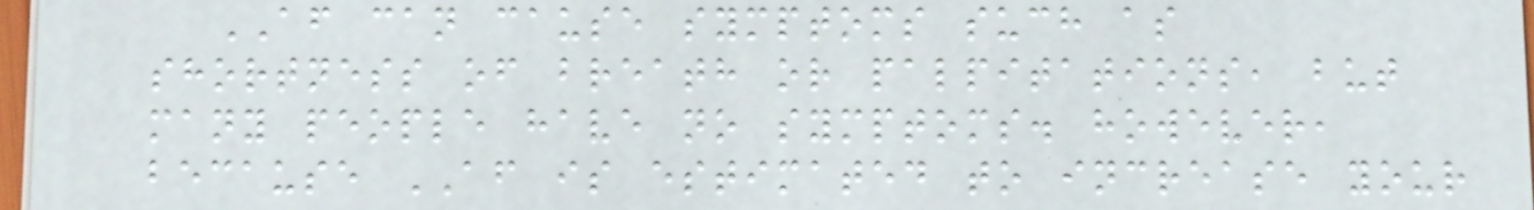AF can cause symptoms such as
shortness of breath or palpitations, but
many people have no symptoms. however,
because AF is estimated to increase your
